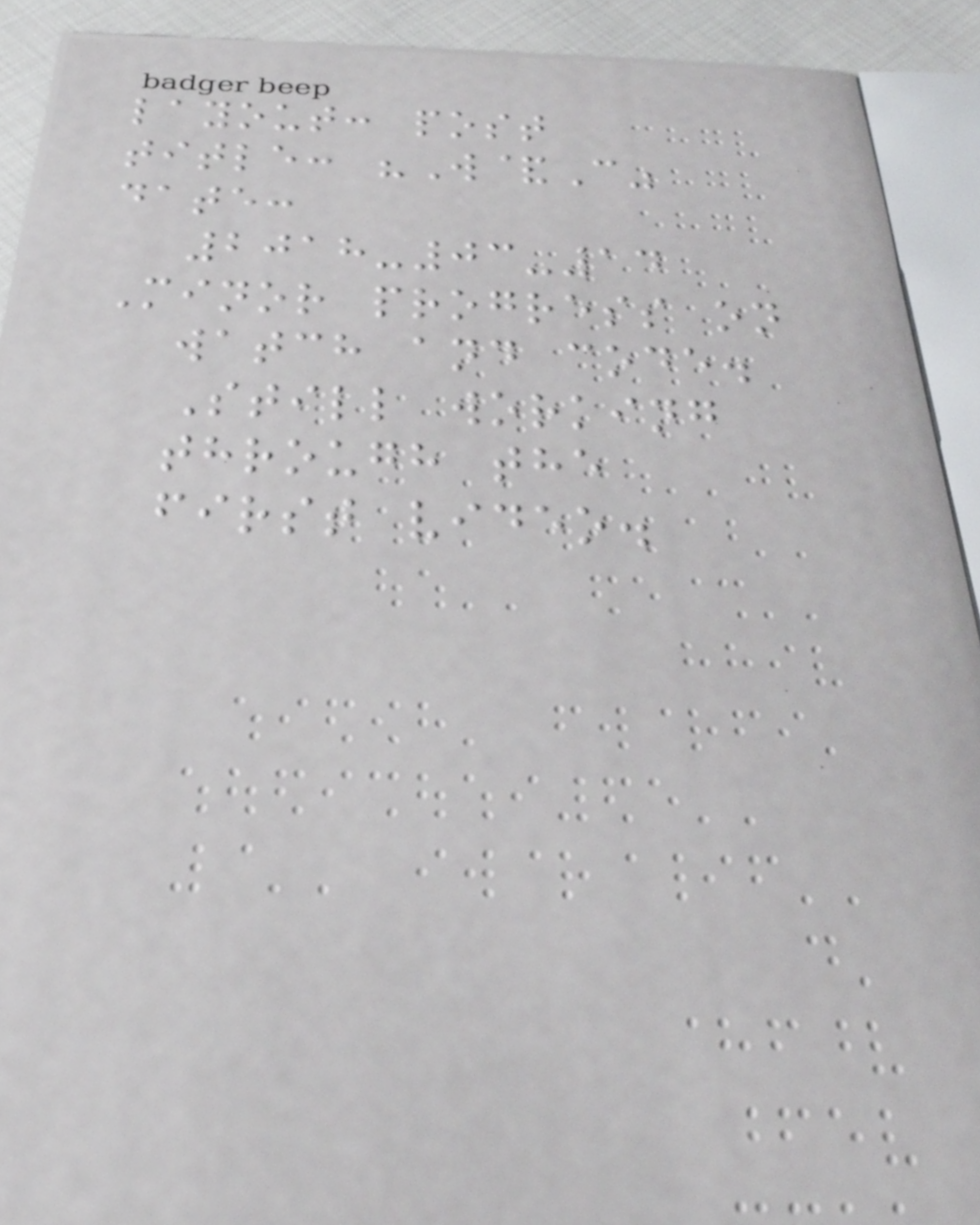layout: post
title: "W&C"
date:
2018-03-14
Minor progress on
watch and code.
Still working
through the
first video.
